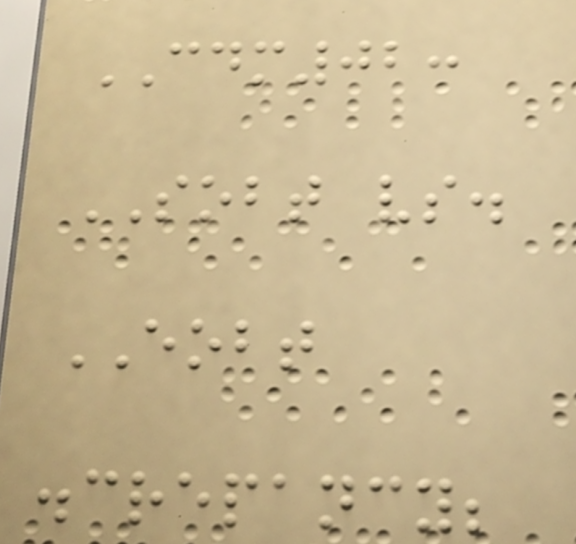CDM02:
SOBT vs.
EOBT
discrepancy;
